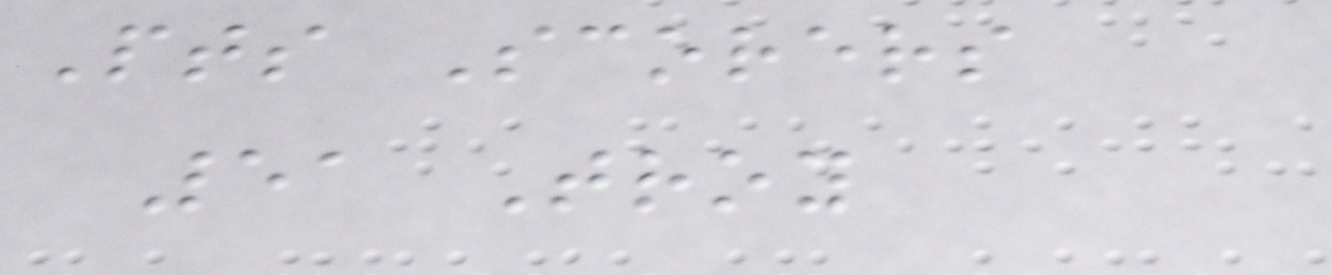Pts Scorers
51 Troy
